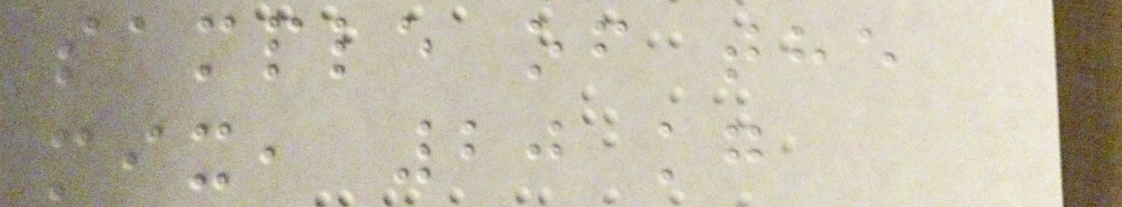sample of the
mix, 20 kg
